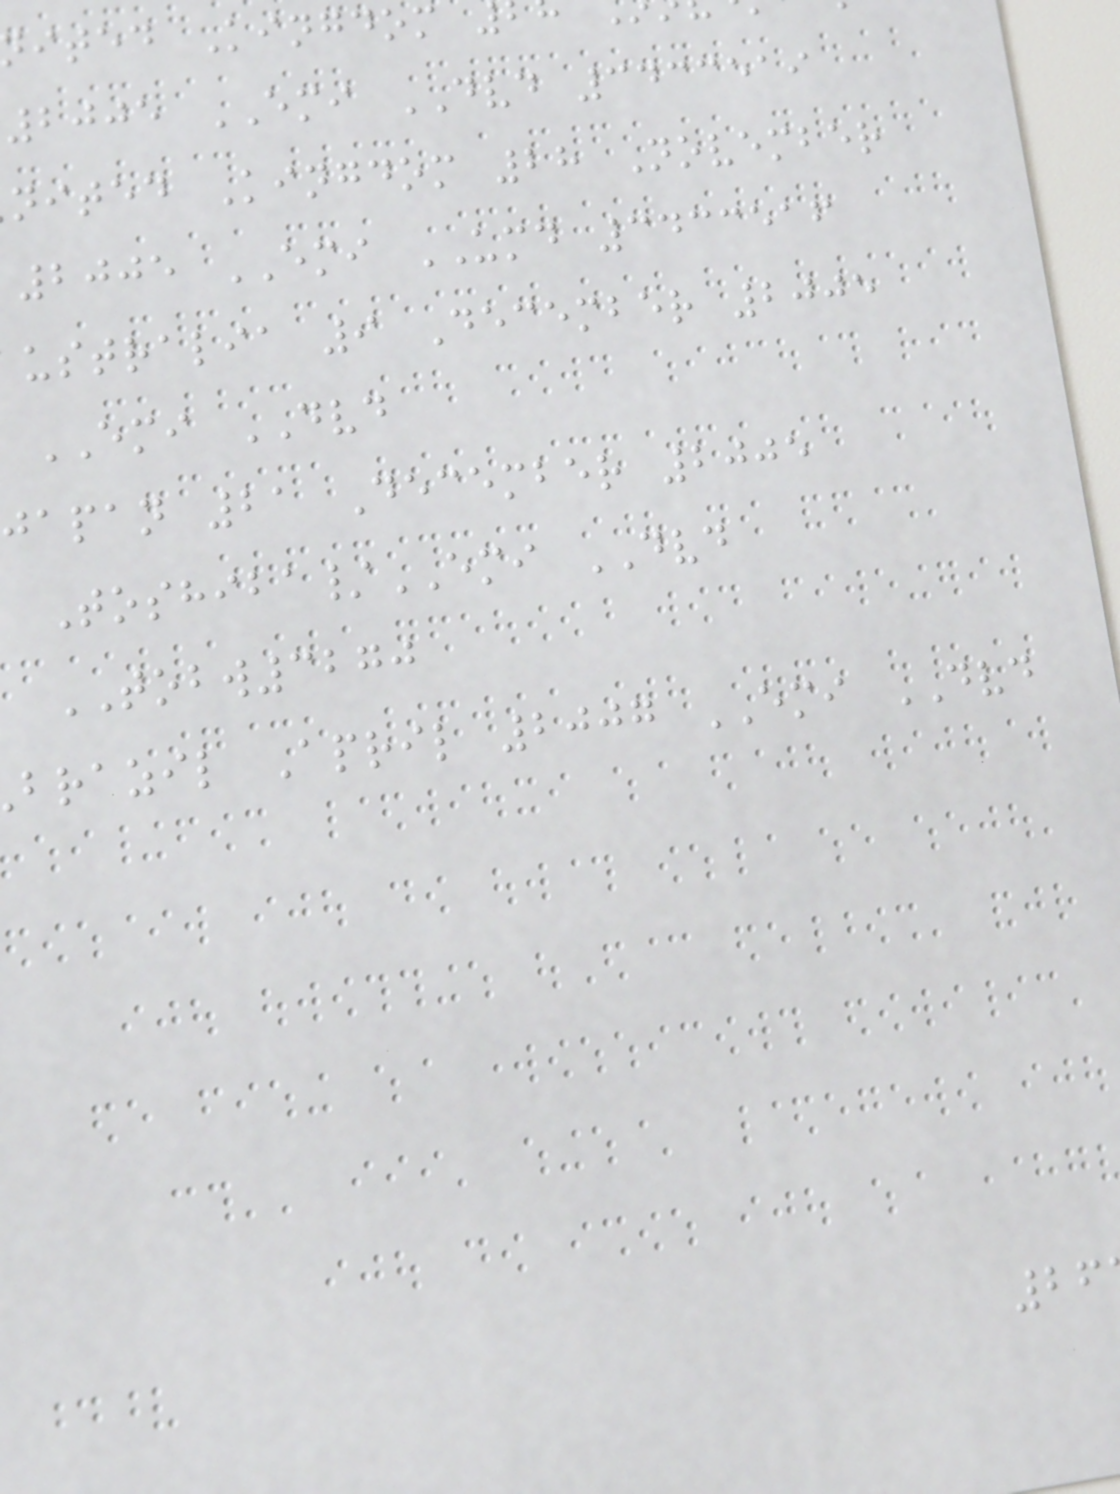ited Kingdom
2005 EMI DVD 3433519
nited Kingdom 28 November
2005 EMI UMD 3433516
ustralia 9 December 2005
EMI DVD
japan 21 December 2005
Toshiba/EMI DVD
TOBW3270
brazil April 2007 EMI DVD
